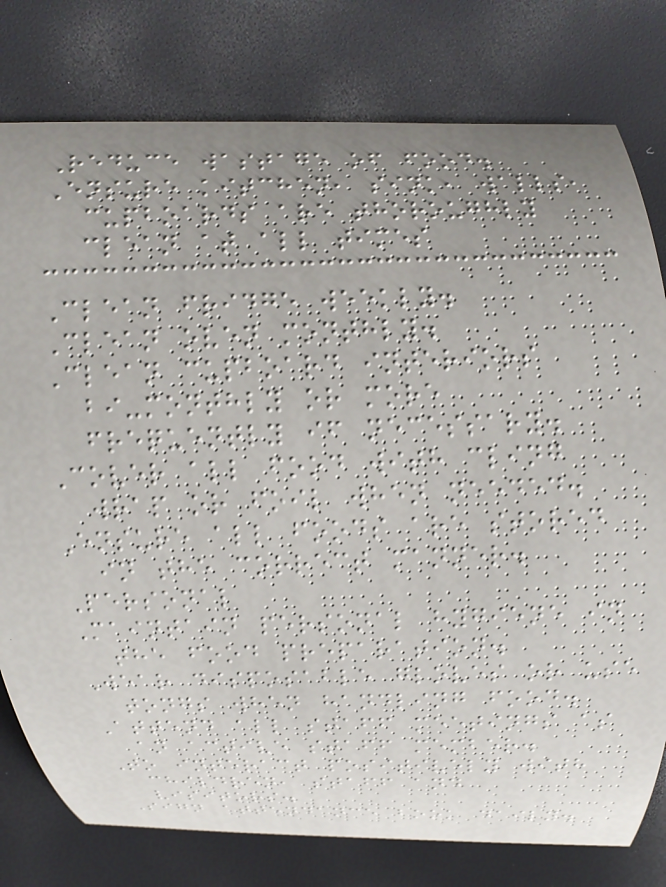Reduce wastage of food.
Ensure kitchen, sink, walls,
cupboards are thoroughly
clean at all times
Clean fridge weekly.
Clean oven monthly.
Clean cupboard interiors
bi-monthly or more
frequently if necessary.
Cover all food with cling
wrap or foil when needed.
Ensure all foods are stored
in the correct manner.
Personal
Maintain personal hygiene in
the food preparation.
Wear disposable gloves or use
tongs when handling food.
Attend all staff meetings as
an active staff member.
To interact positively with
children, staff and
visitors.
Sign attendance book daily.
